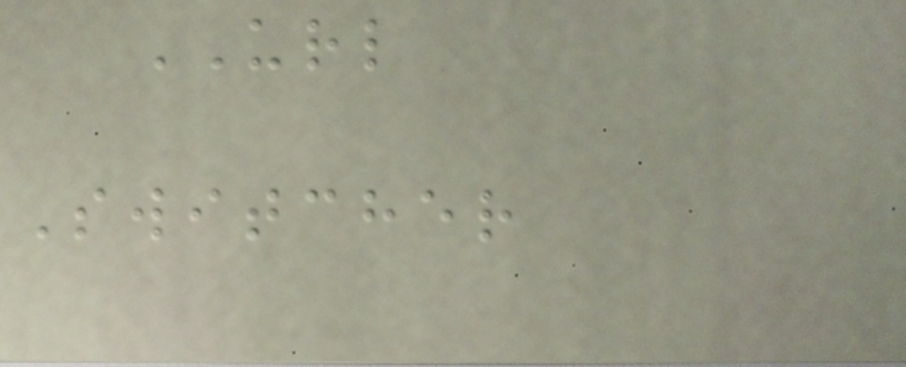URL
Switcher
